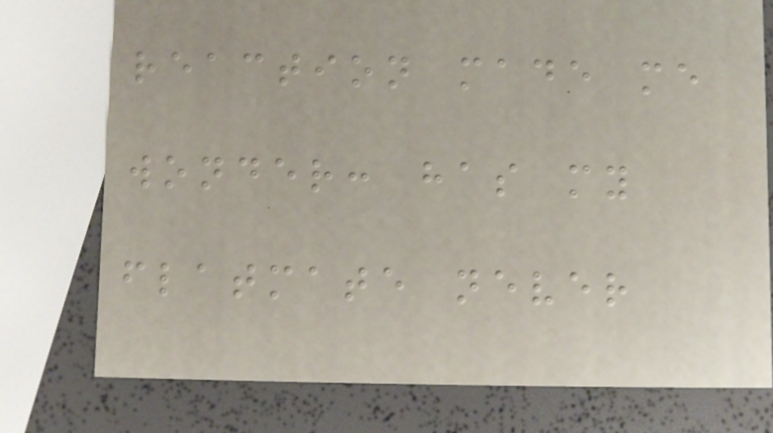reaction made me
wonder: has my
flatmate never
